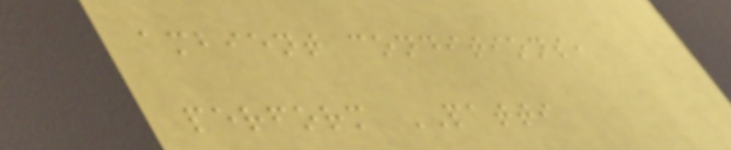ambient conditions,
perform PATTI
